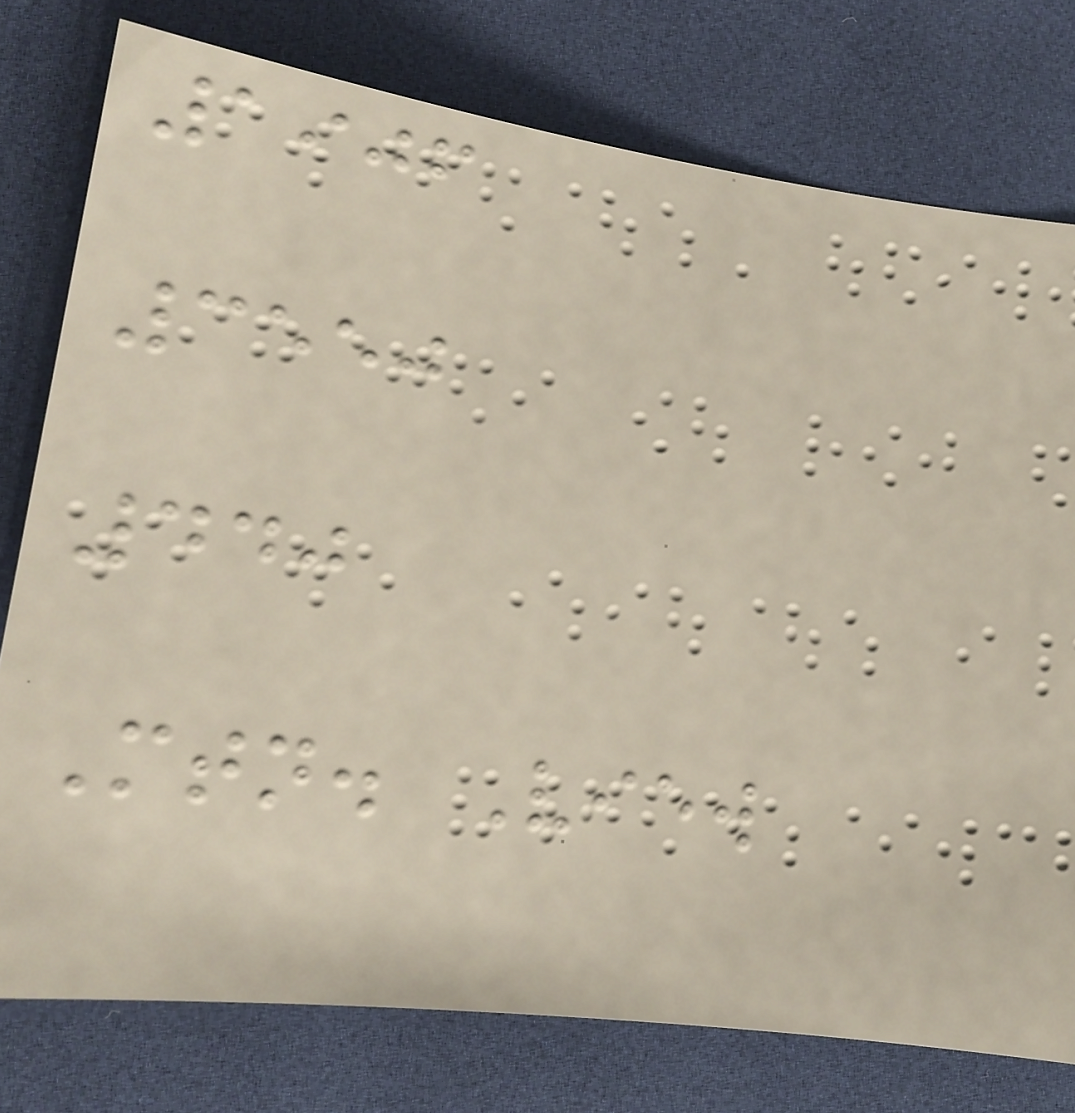1906
3550
440
Mtn. View
